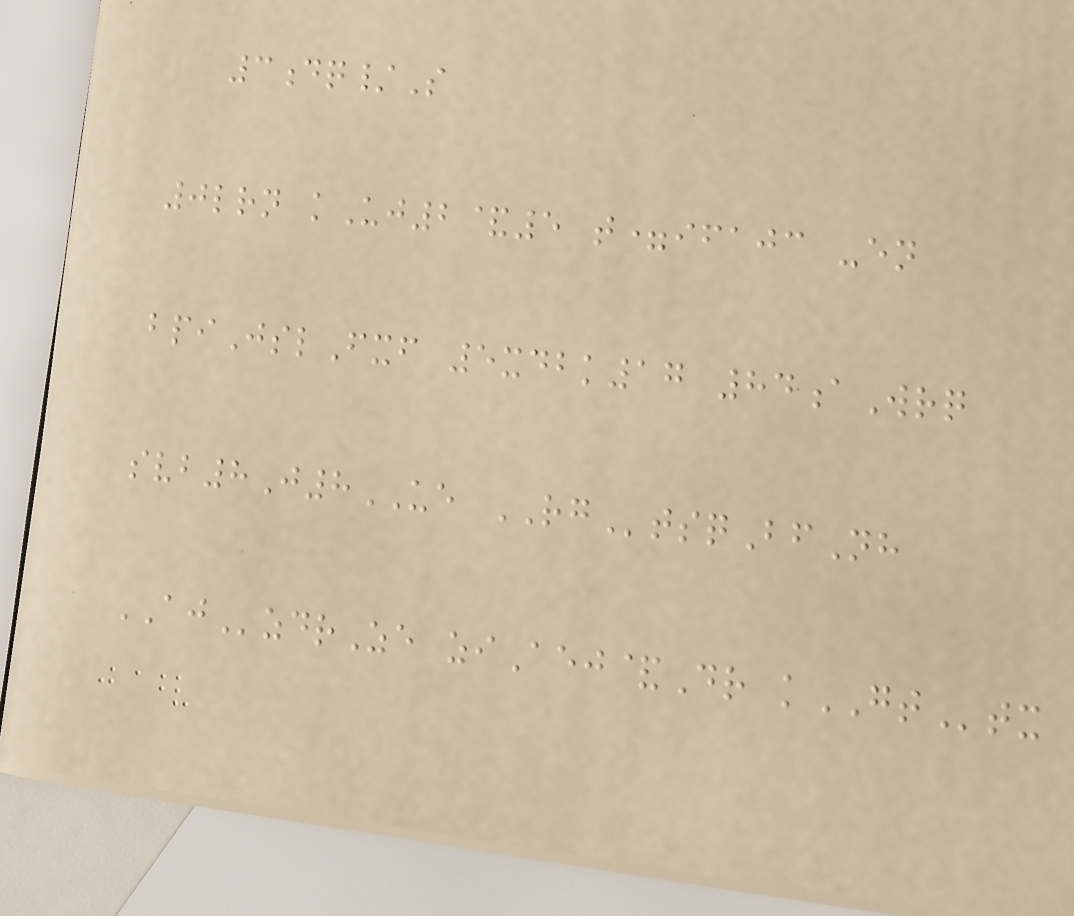3dq/S
0lrn kUj2&5 t=ifajc -en
bpiJslFxf 5xdbk17 84aWrq
svb8J8UE RGtsqBfNh
AJzdrZe ziAej&Dr kGTtx
